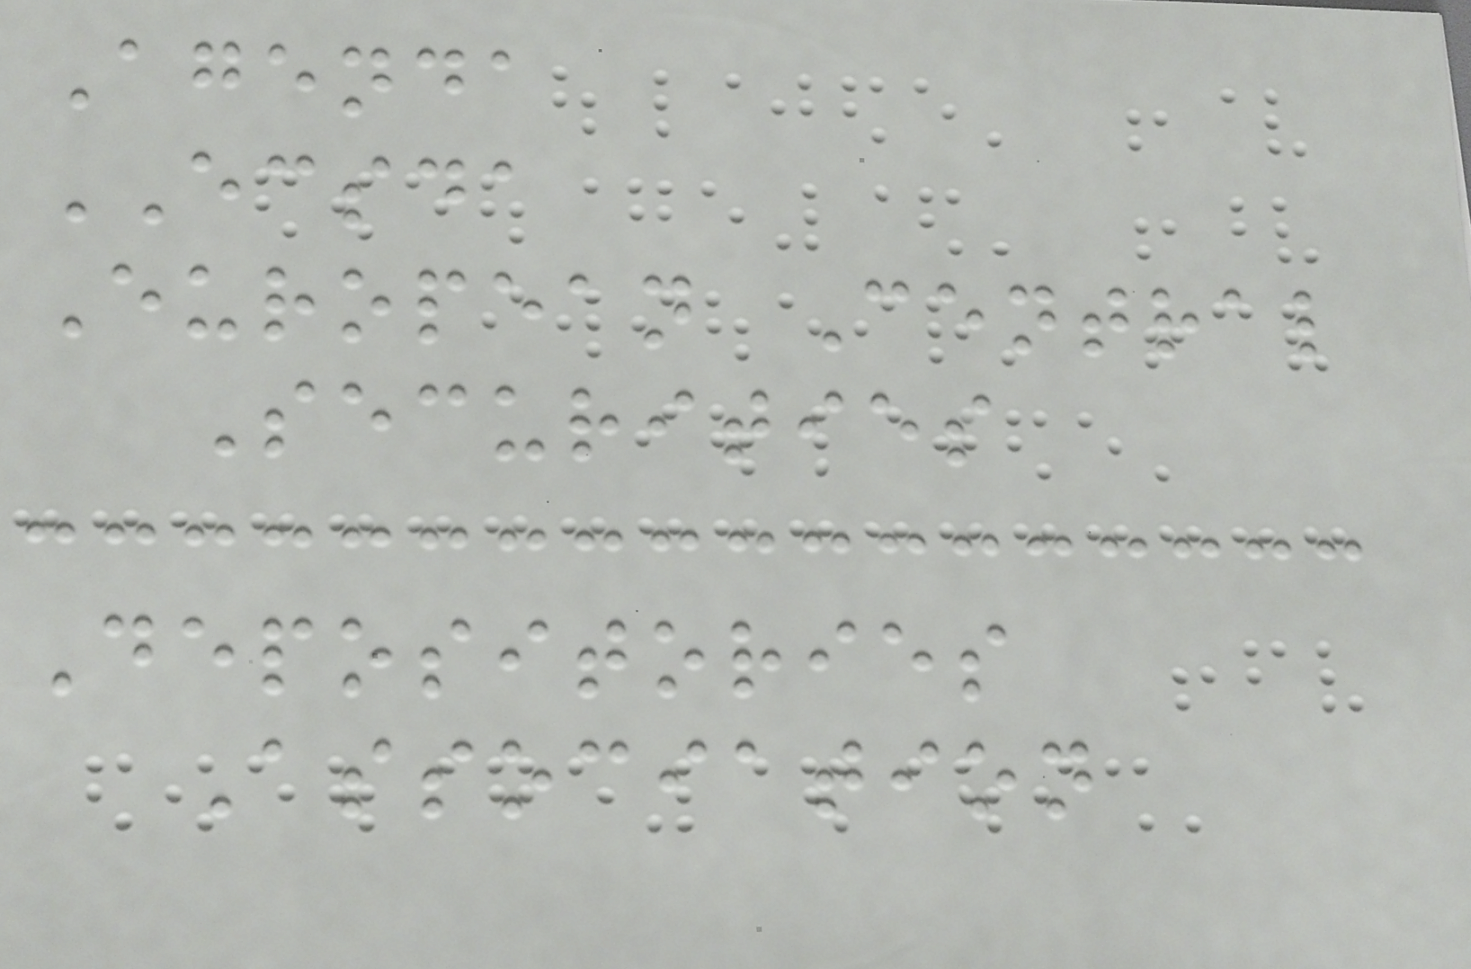Agenda
ECSDA
European Central
Securities
Depositories
Association
